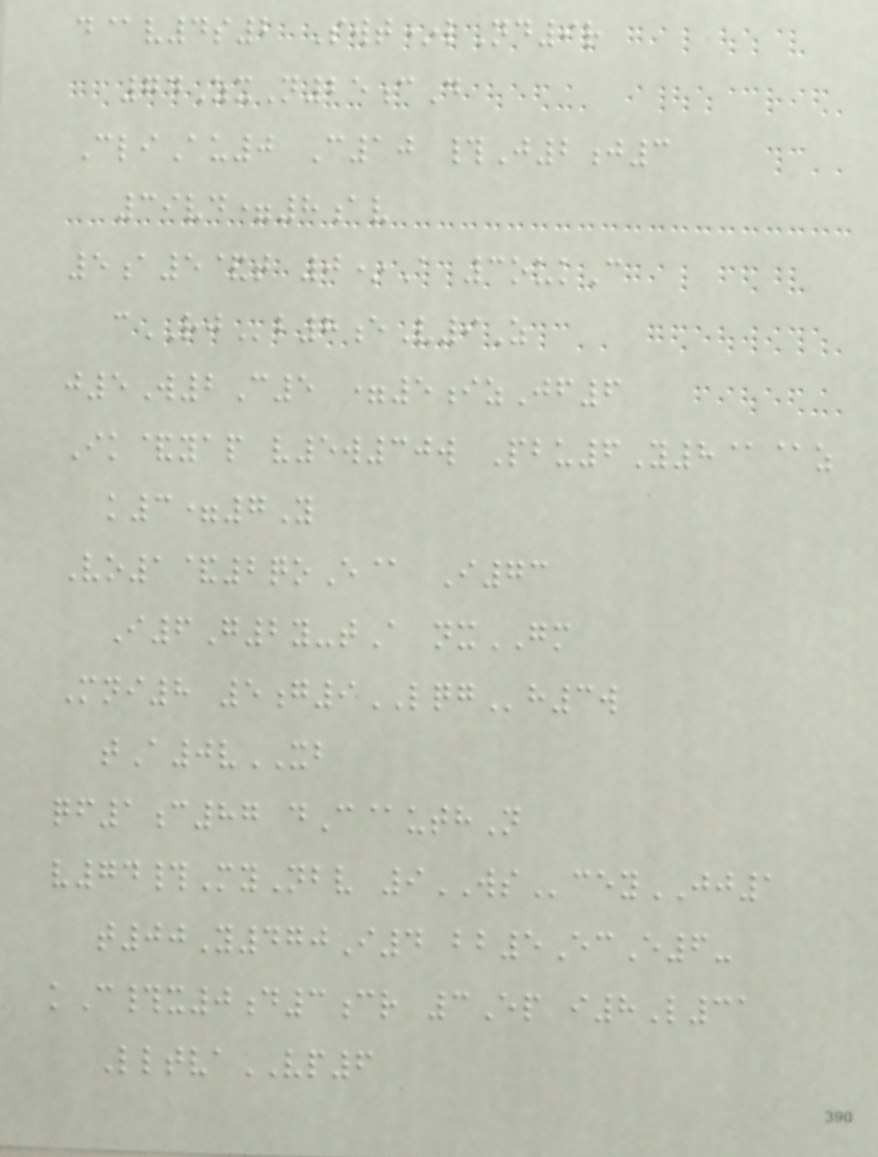d@v4s2 Swt*lNd9r
74ZxN25cD
CliAu0 C10 #J2j3
39vd=8av
5a5&t 0*A 3oukC
cRJb8eV9Z
j5W2C5 =5izJf6
Ik&yap v5w30w Pbu6Y8@@z
k3=7Y
Vo1&2qoE@ I73
I6G2y-tA nxGM
Mni8 5g9LQGh3w
tA0vXB
qf1c87 dC@uthN
v74#MyNbv 9WSceyJJ1
t00Y470I4 bb5EcE6-
kC#x0d3cr 3Ep i8L31
LltvaVP6
